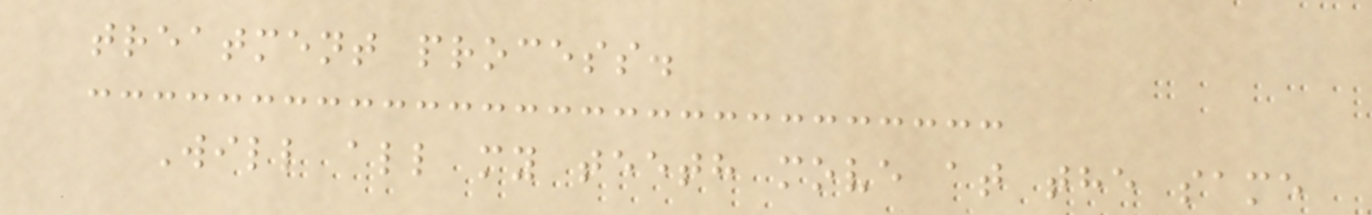treatment process.
Will all my teeth move at the same
